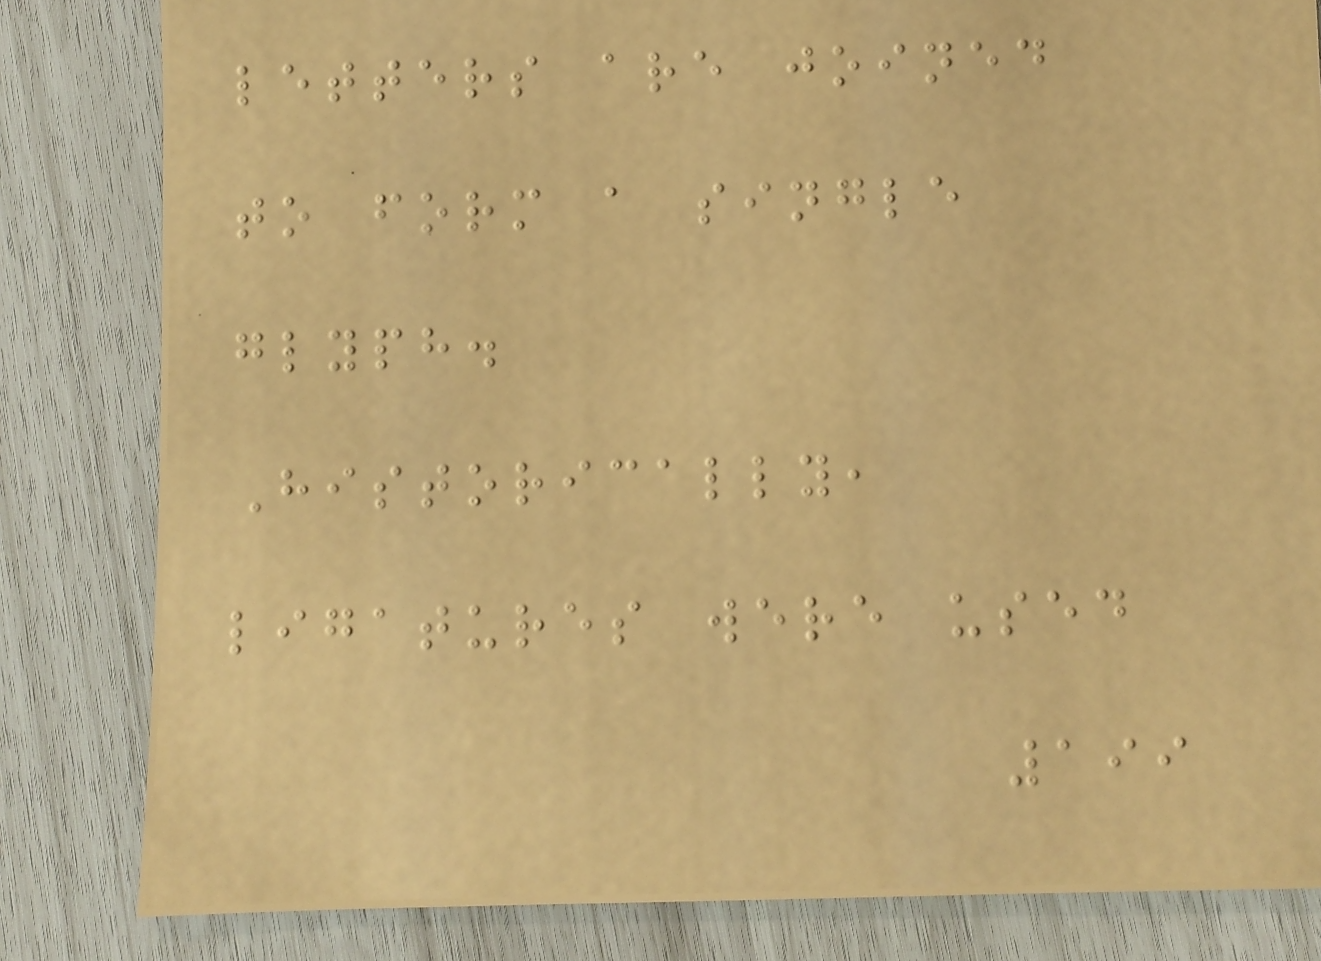letters are joined
to form a single
glyph.
Historically,
ligatures were used
199
